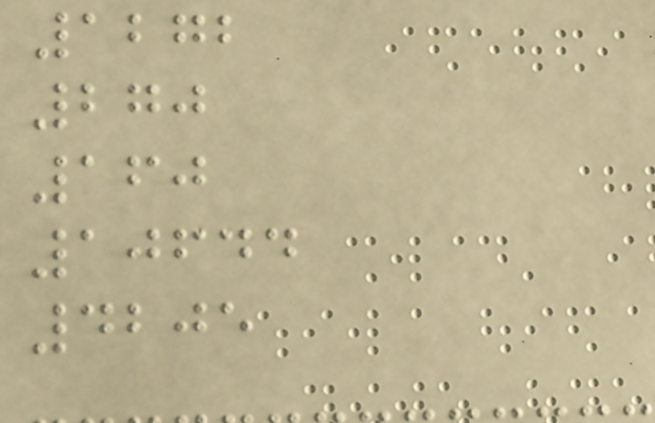1272
270
160
10644
4205
